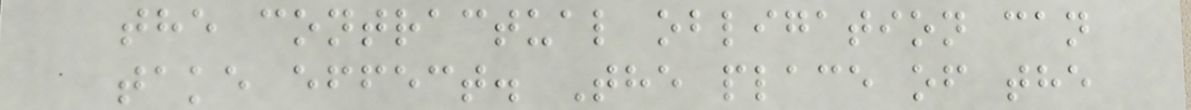the contractual obligation can
take effect. The place of the
